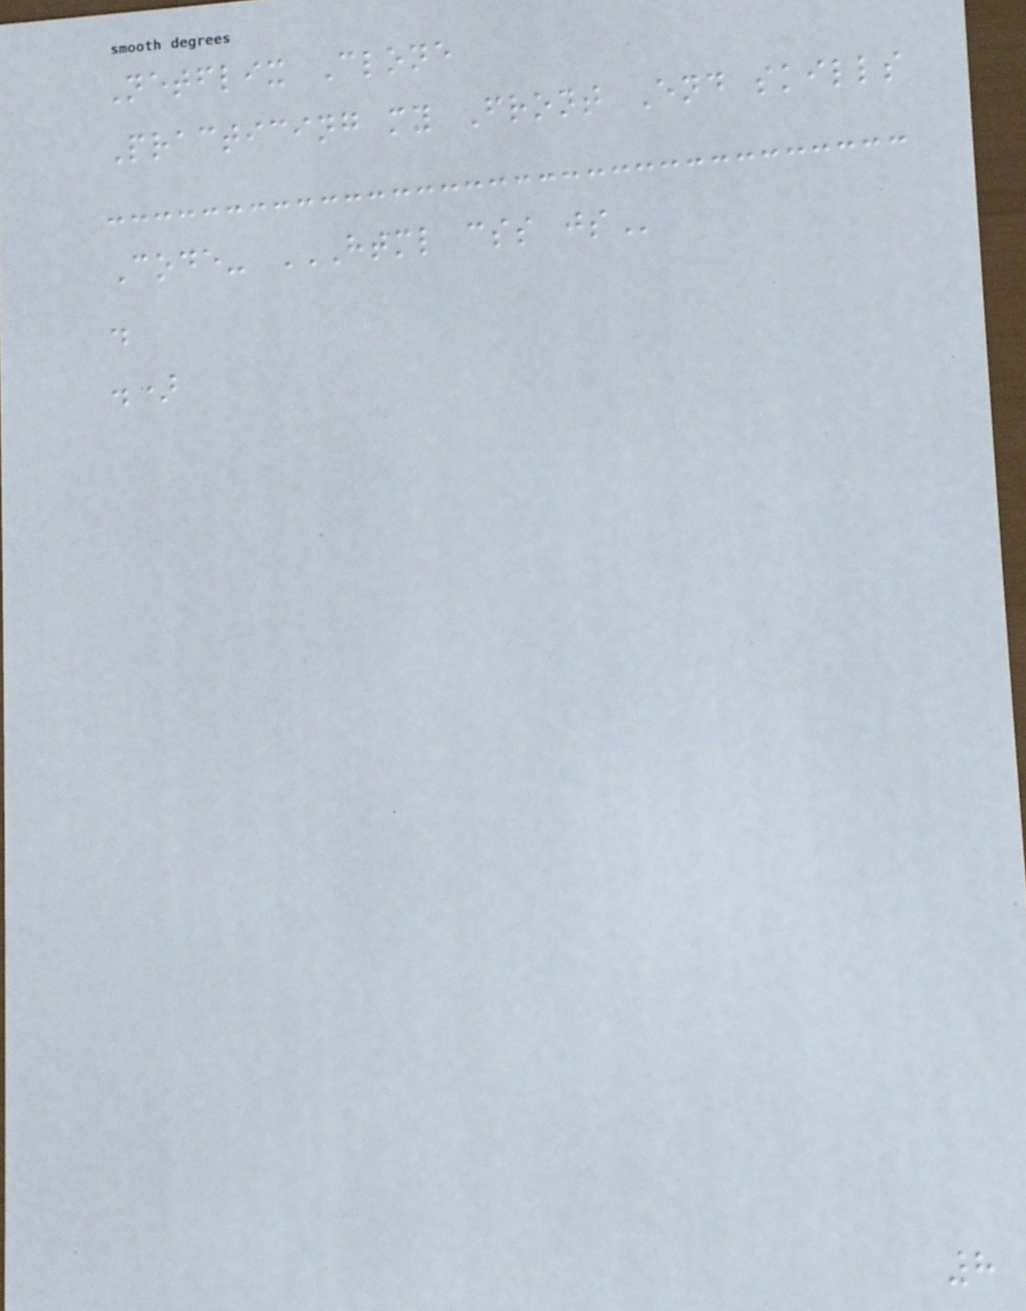Netflix Clone
Practicing my Front End skills
Code- HTML CSS JS
.
.)
8
